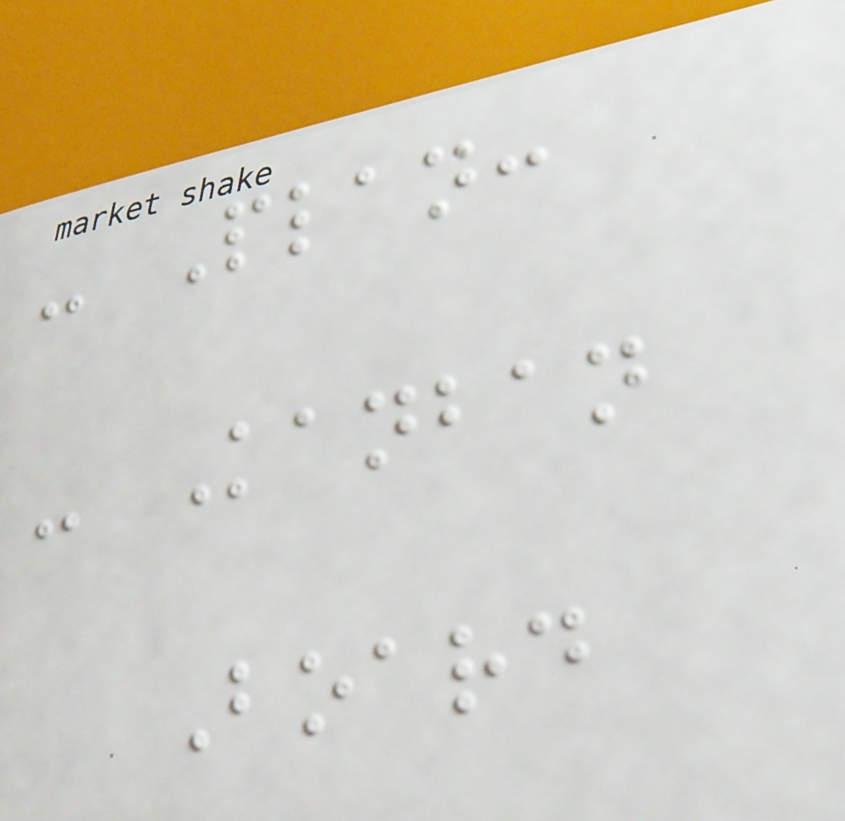- Plan:
- Kanban
Board
